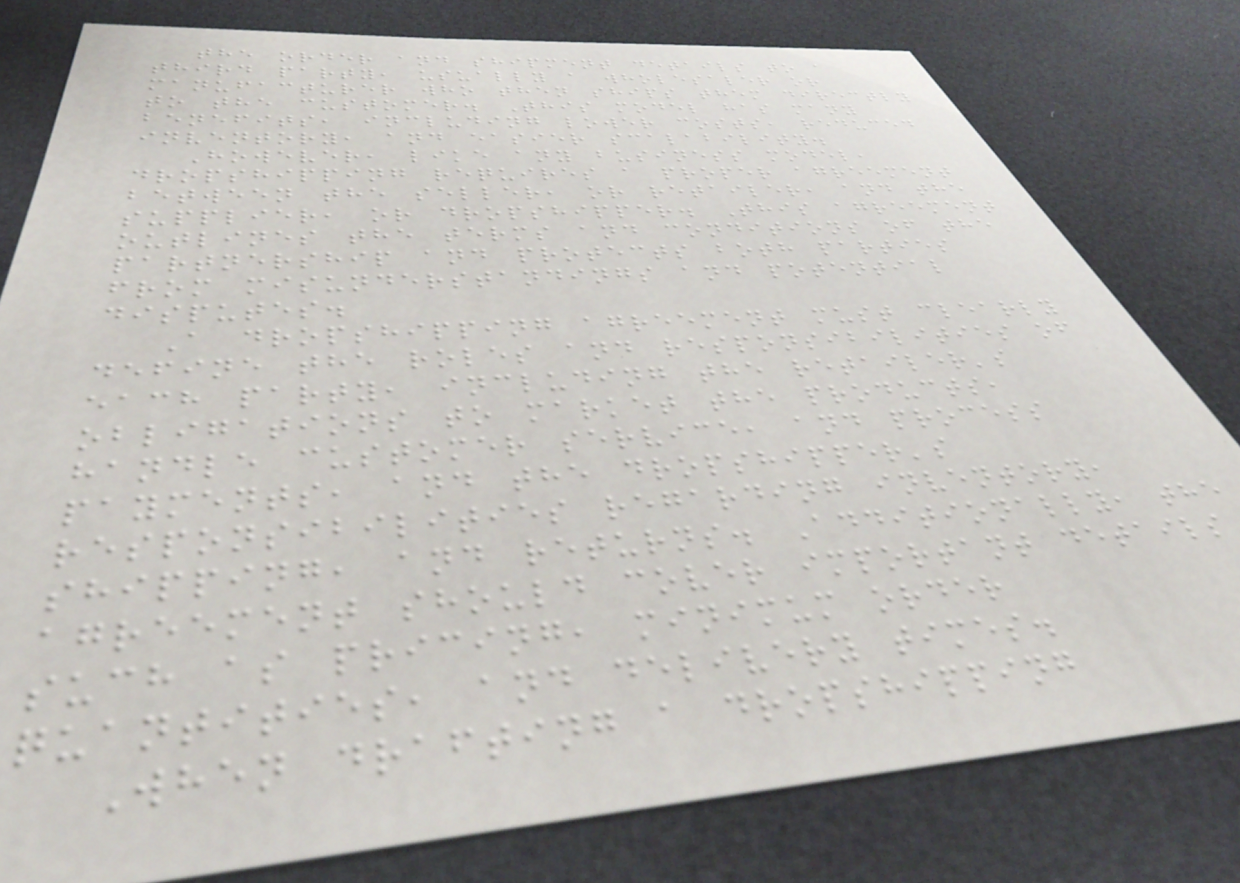the order and shipment details to a
third party, usually a wholesaler or
manufacturer who then ships them directly
to the customer. This model has many
benefits, including lower costs, reduced
inventory, and easier scalability.
However, like any business model,
dropshipping requires a proper agreement
between the seller, or retailer, and the
supplier, or dropshipper. This agreement
outlines the terms and conditions of the
partnership and protects both parties
from misunderstandings and potential
disputes.
A dropshipping agreement must clearly
define the roles and responsibilities of
each party, including the retailer's
obligations to market the products,
handle customer service, and process
payments, and the dropshipper's
responsibilities regarding inventory,
shipping, and returns. Additionally, the
agreement should cover important details
such as pricing, minimum order
quantities, and delivery times.
When drafting a dropshipping
